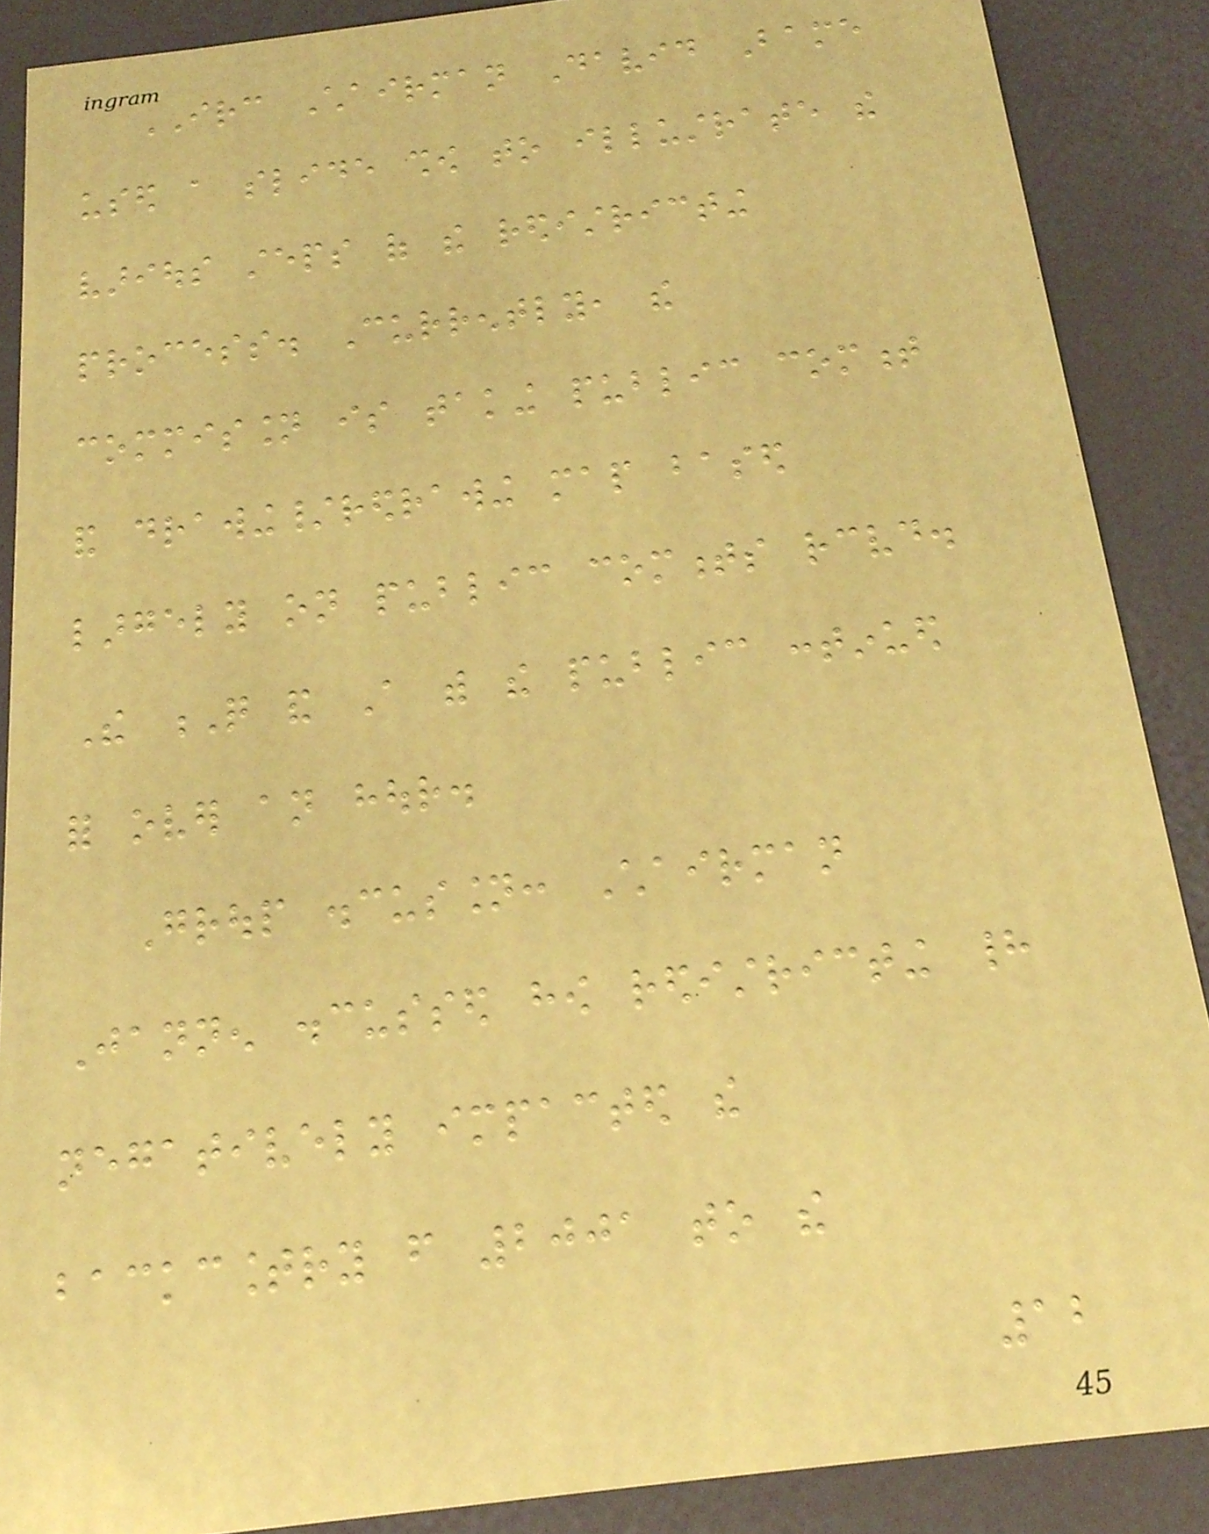IRC Chairman David Bame
used a slide show to illustrate the
various steps of the redistricting
process. Currently, the
commission is taking public comment
and drawing/redrawing map based
largely on public comments received.
The Q and A with the public continued
for over an hour.
Group discussion: Chairman
Jannen discussed how redistricting had
negatively impacted the
backcountry from 2001 to the
12
